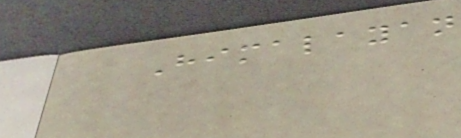Himalayan
